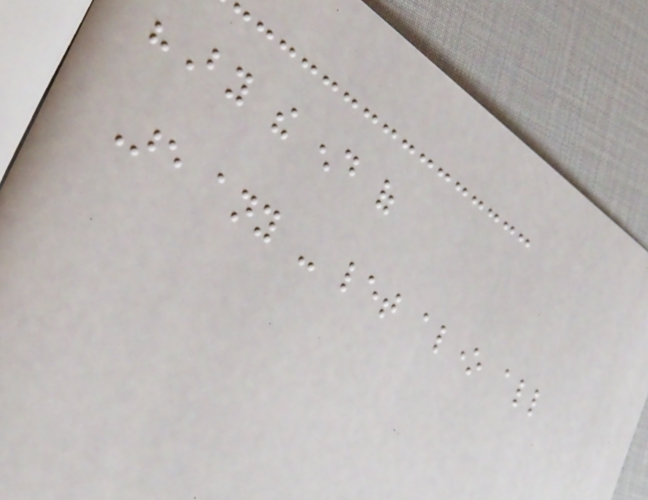"By the end of
Are any - let alone all
